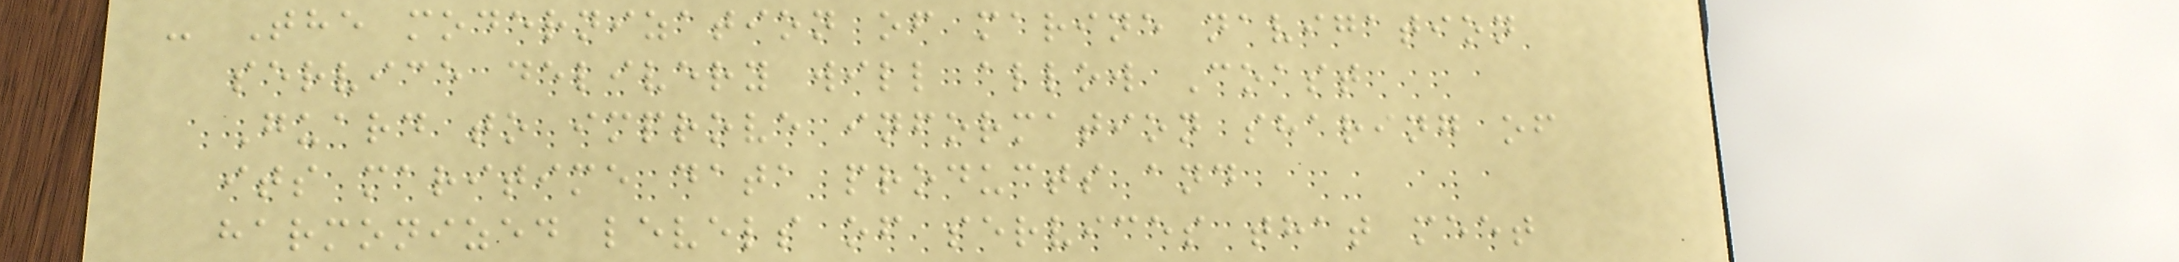- The modernization of marine navigation
service delivery will allow Coast
Guard to improve information sharing of
its maritime data products and
harmonized levels of services that meet
